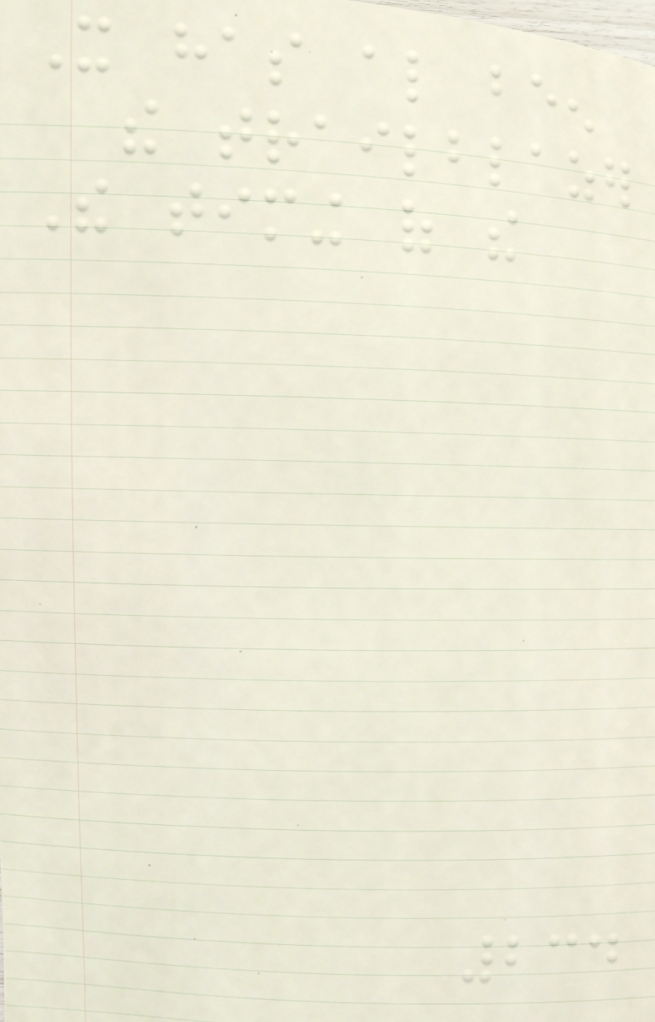It has also been
the trailblazer
The timing of the
234
